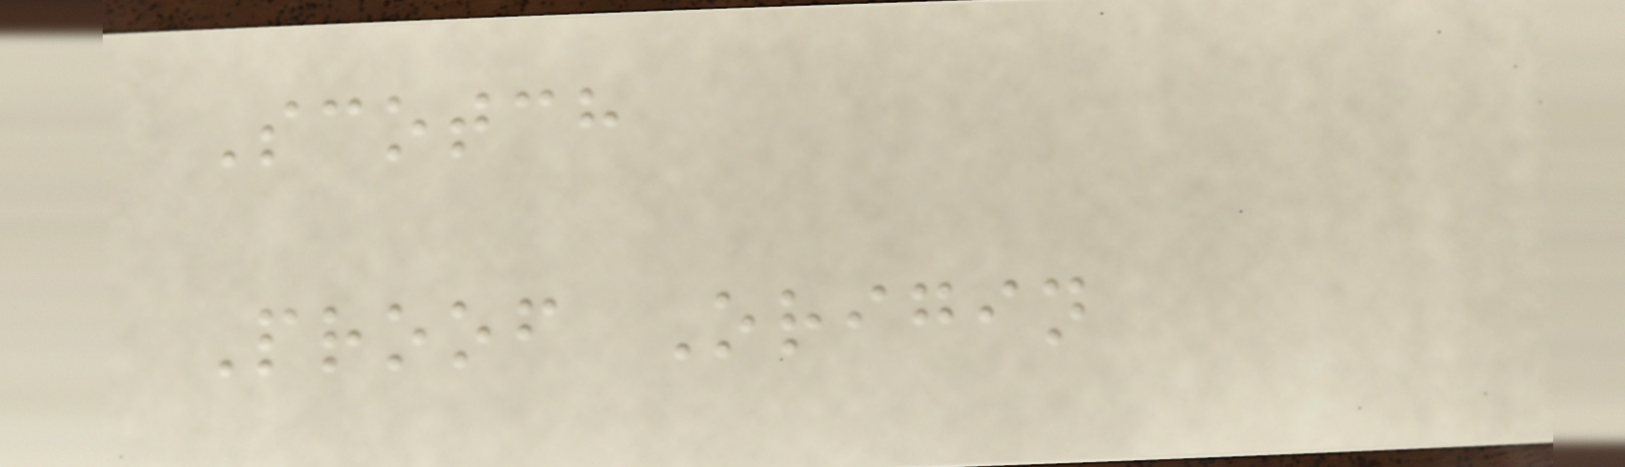Scotch
Proof Origin
